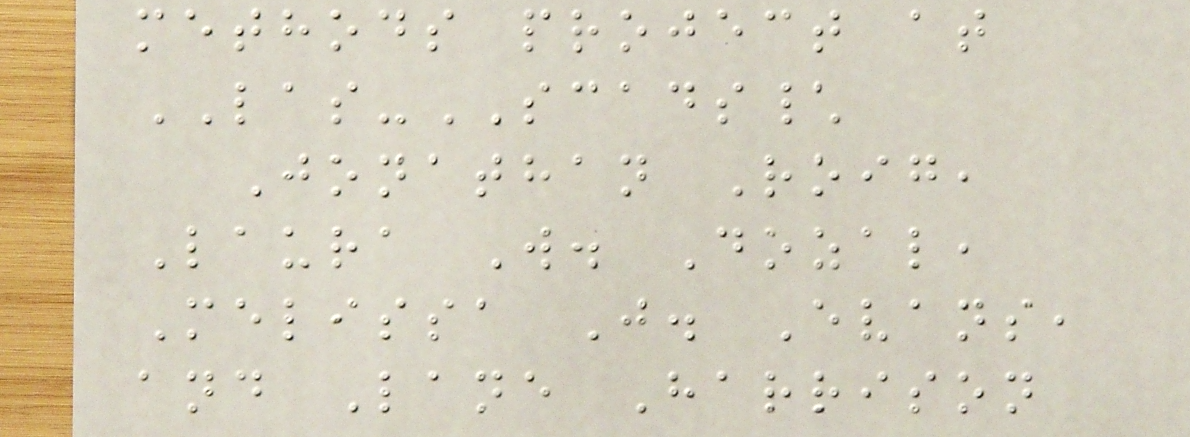methods project at
LAS-SCADS\
Jonathan Roig,
Laura W. Dozal,
Melissa J. Evans,
and Lane Harrison
